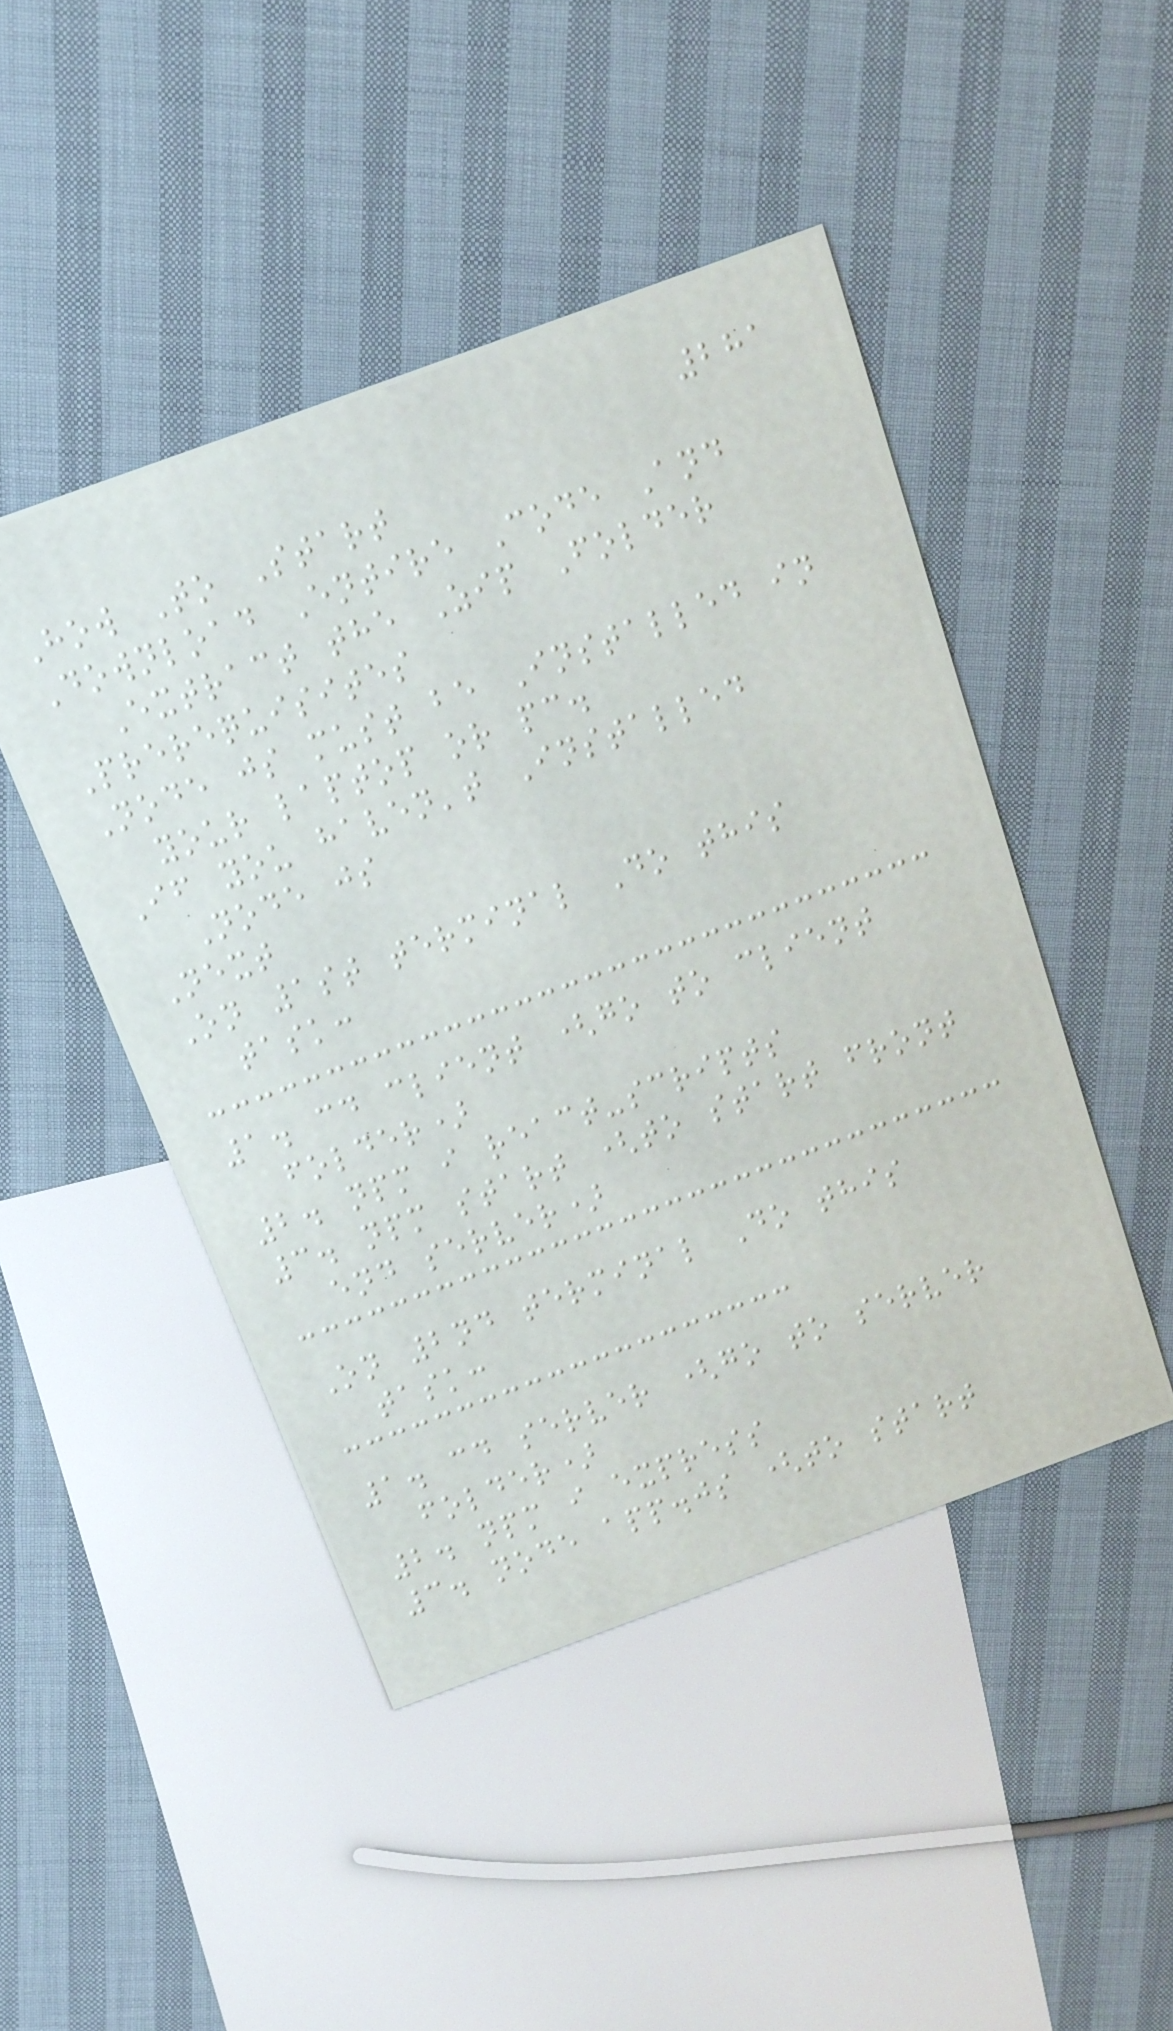281
How To Start
Download Entire Code And
Extract the Zip Folder
Prerequisites
Node js must be Installed in
your laptop or pc.
If you haven't Installed
Node js
Next
On 1st terminal Do this
task:
1. cd client (go to client
folder)
2. npm i react-scripts
3. npm start (to start front
end server)
On 2nd terminal Do this
task:
1. cd server (go to server
folder)
2. npm i express
3. node app.js (to start
